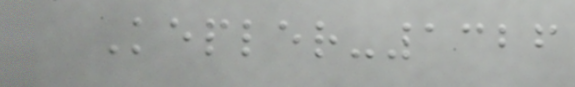Kepler-1326
